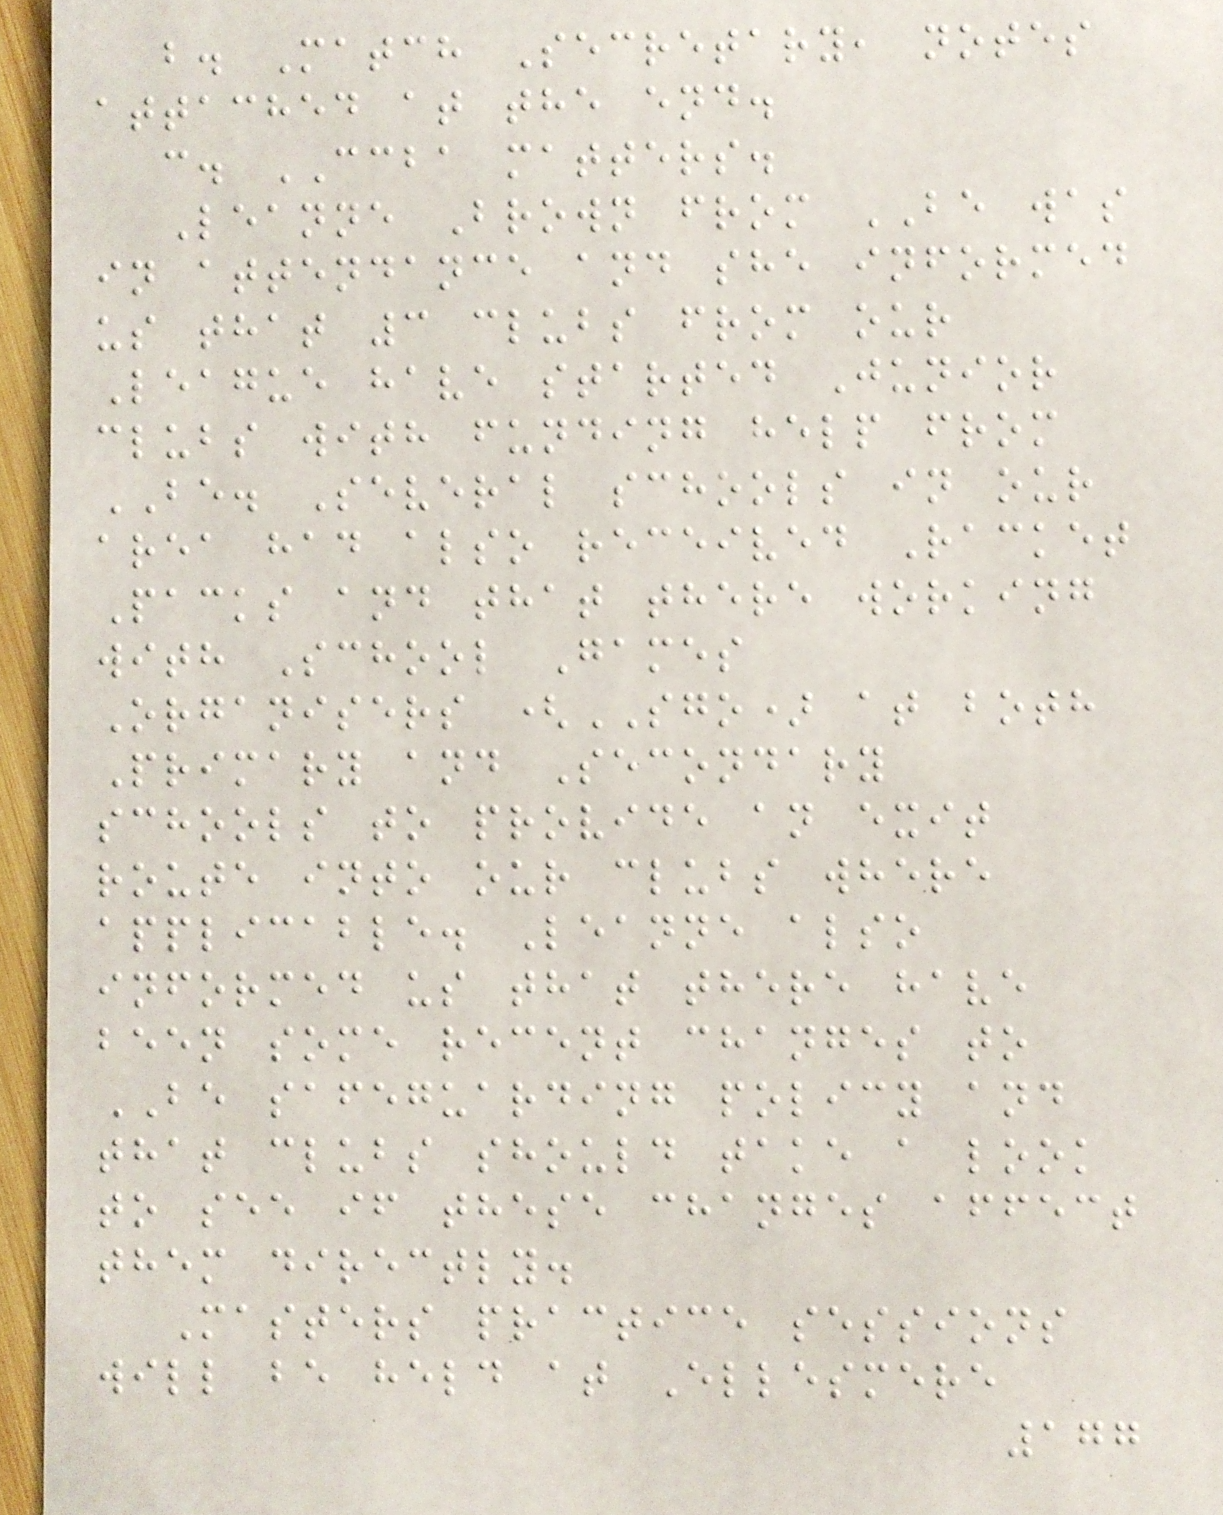b. Match Secretary, notes
attached at the end.
c. CCBA matters.
Leanne Brown from BE was
in attendance and she informed
us that 3 clubs from our
League have started Junior
clubs with funding help from
BE. Several schools in our
area had also received Racket
Packs and that there working
with School Games
Organisers (SGO) at both
Primary and Secondary
schools to provide an exit
route into our clubs where
applicable. Leanne also
informed us that there have
been some recent changes to
BE safeguarding policy and
that clubs should take a look
to see if these changes affect
them directly.
Masters practice sessions
will be held at Ellesmere
177
